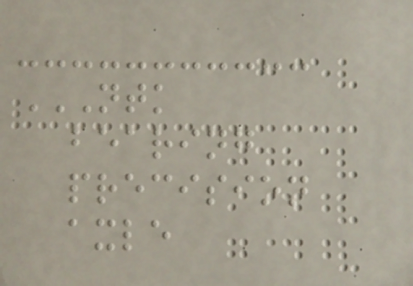NTK
BEARING
PRECISION
AXLE
